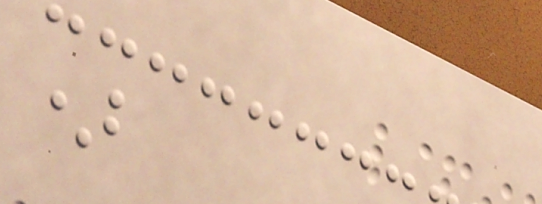)
